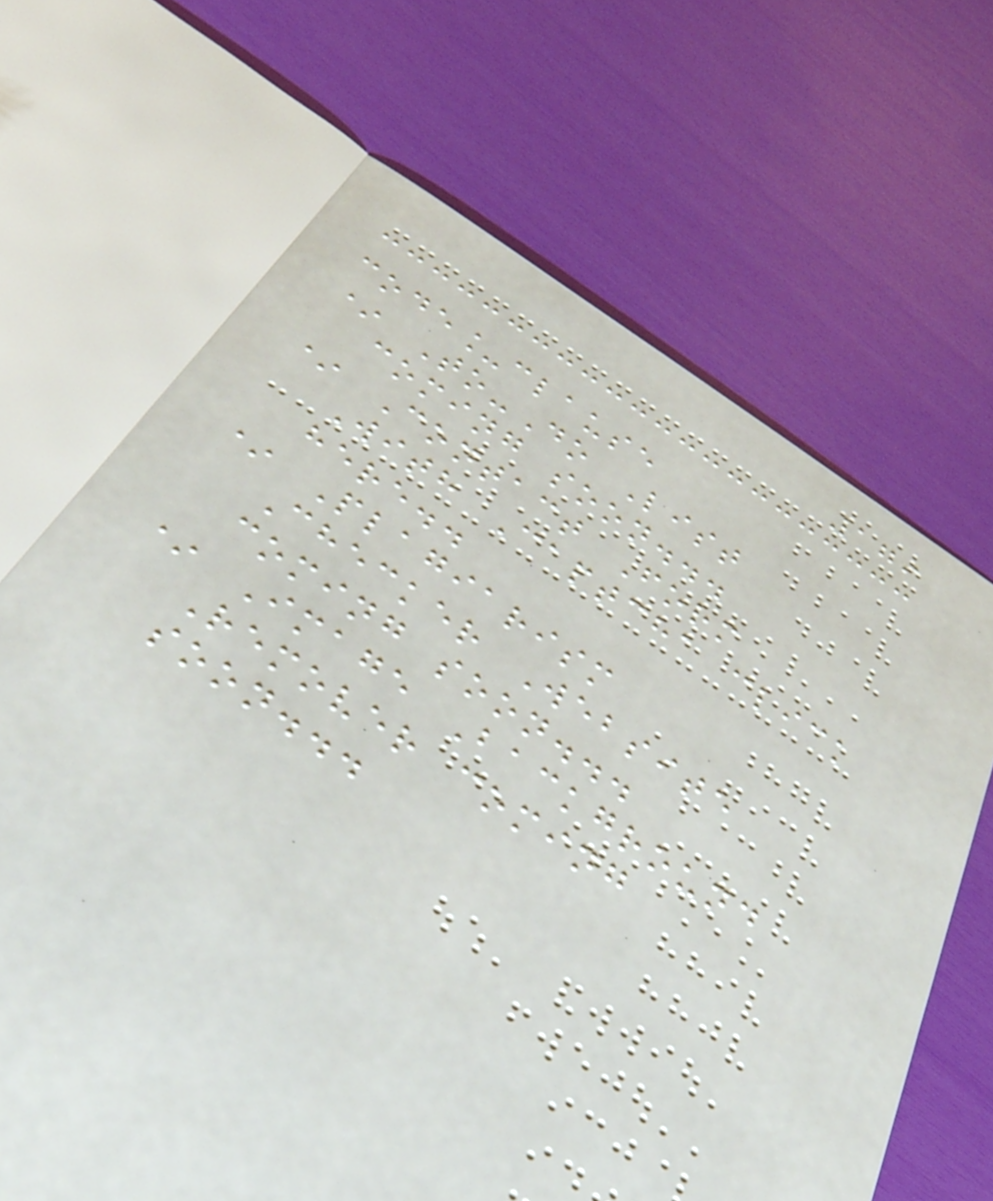179
code_clause
* To-Do List
coming soon...
* Contact Form
With Captcha click
here..
* Plagiarism
Checker Website
coming soon...
* Image Background
Remover coming
soon...
